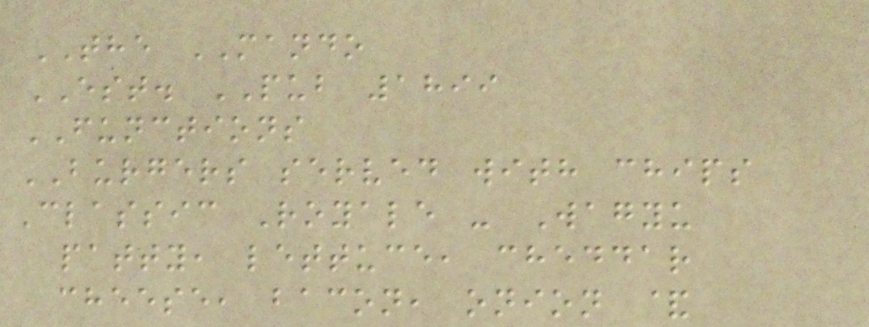THE MANDO
EST. PUB 1899
FUNCTIONS
BURGERS served with chips
Classic Royale - Wagyu
patty, lettuce, cheddar
cheese, bacon, onion &
